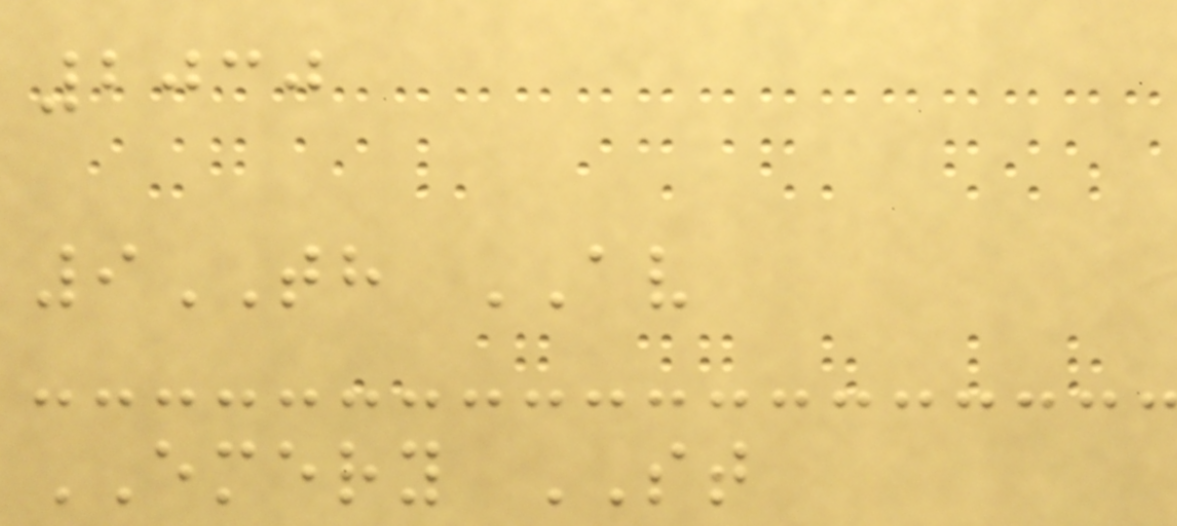2030
9TH AV
EMERY ST
